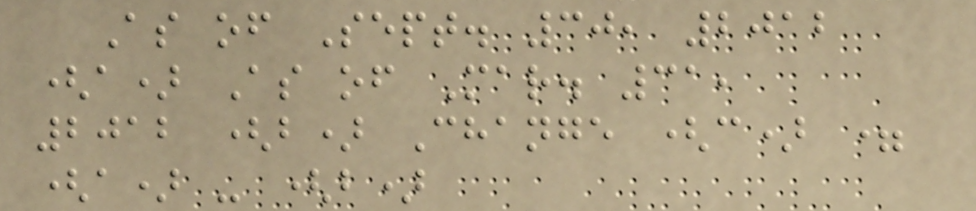As of Sept. 30, 2012
(a) As of Mar. 31,
2012 (b) Change (c) =
(a) - (b)
